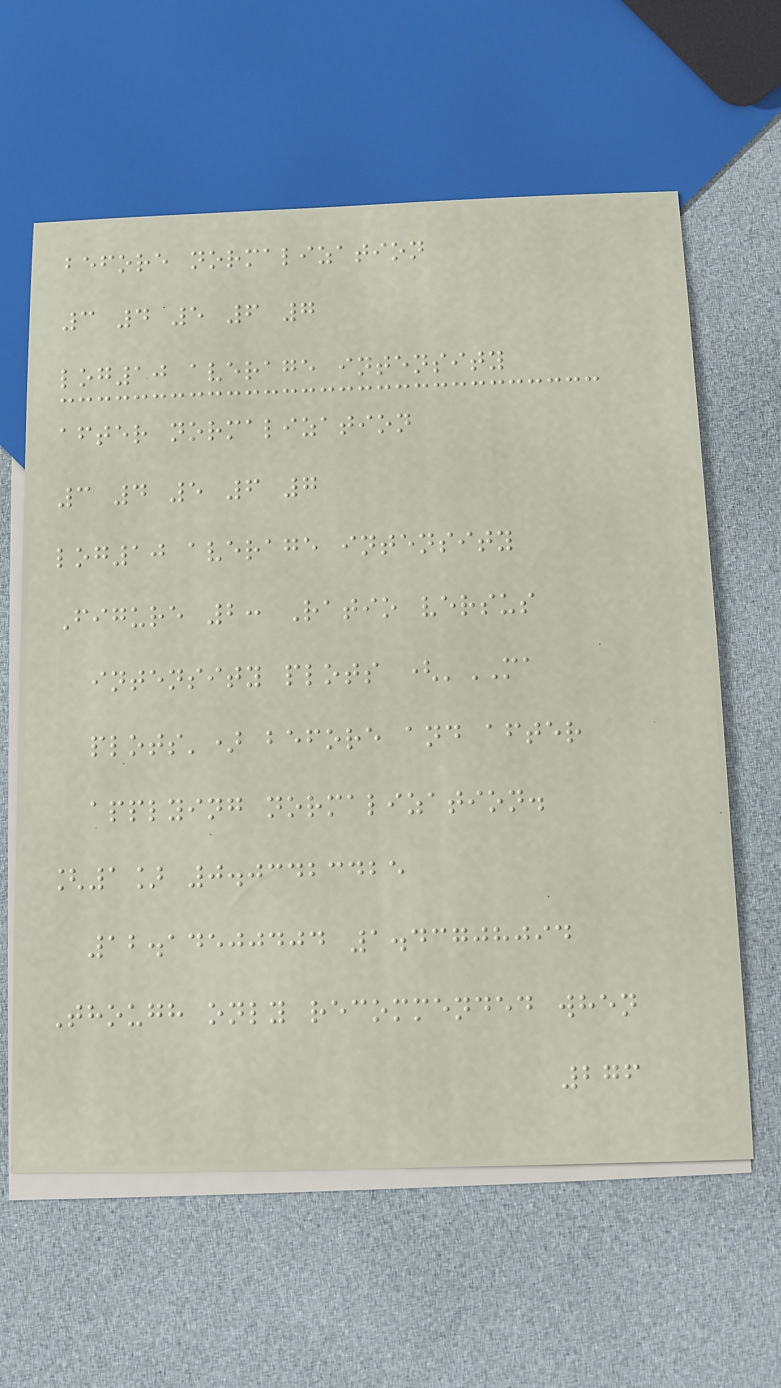before normalization
3 4 5 6 7
log10 average intensity
after normalization
3 4 5 6 7
log10 average intensity
Figure 2: Ratio versus
intensity plots ('MA
plots') before and after
applying normalization.
[1] 0.03423425
12.14500404 1.43708094
Though only recommended when
276
